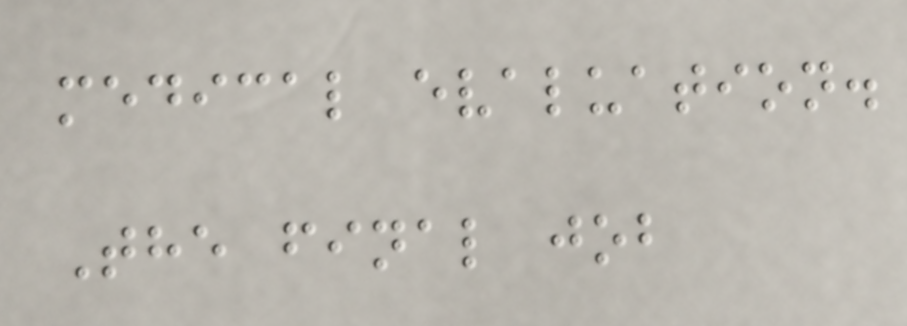medical evaluation.
The final job
